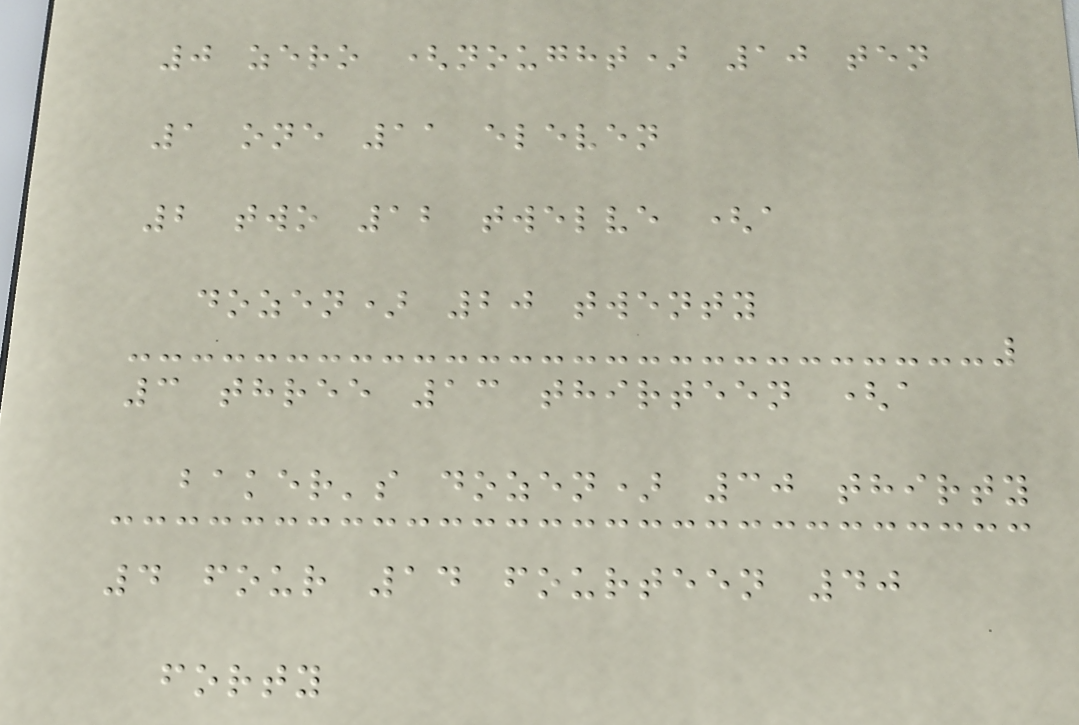0 zero (nought) 10 ten
1 one 11 eleven
2 two 12 twelve (a
dozen) 20 twenty
3 three 13 thirteen (a
baker's dozen) 30 thirty
4 four 14 fourteen 40
forty
